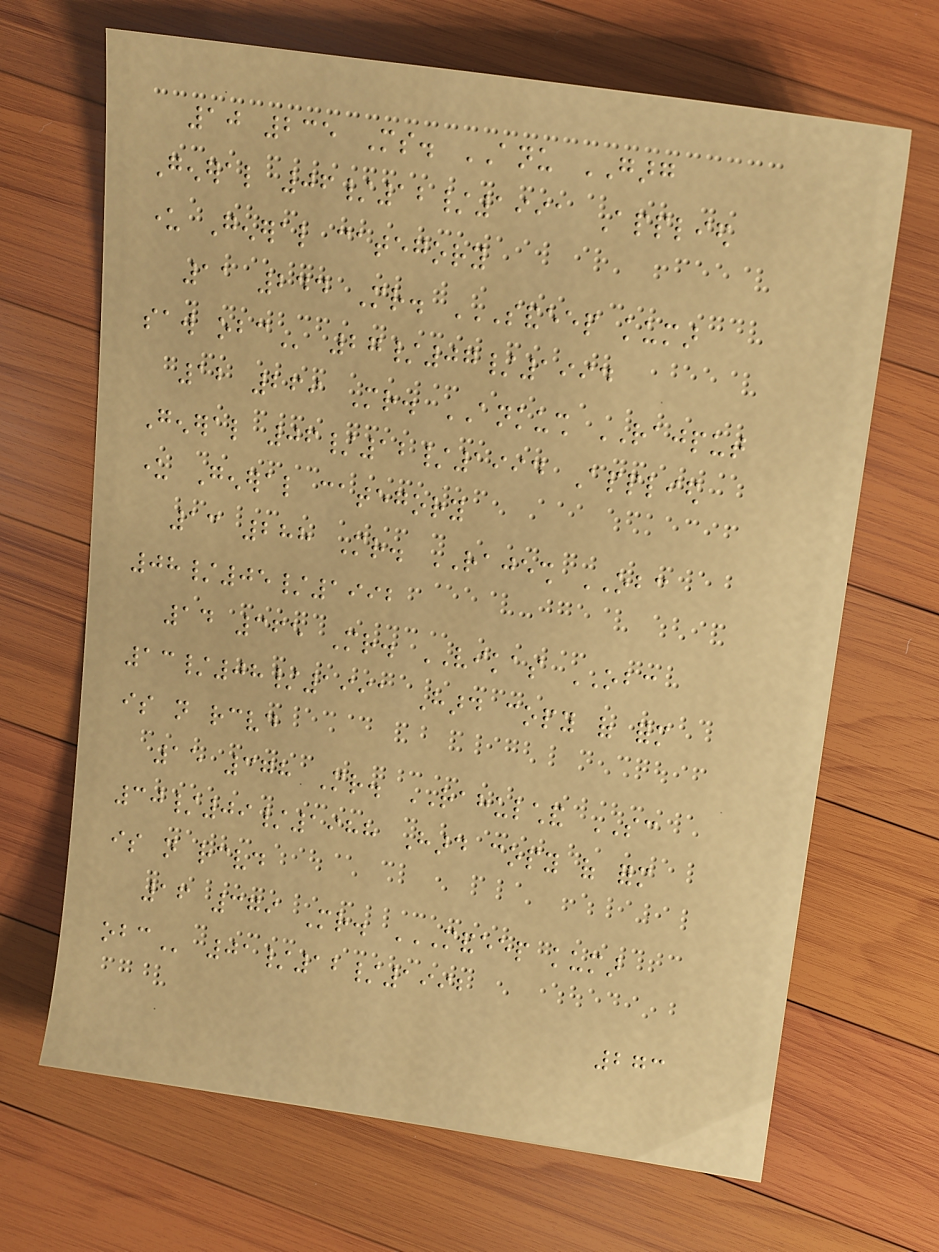10 235 Ms. ANU GARG
General 06/12/1991 Applied
under General category
11 244 Mr. SANDEEP KUMAR
SAW OBC 27/07/1994
12 269 Mr. ANKUSH RAJPUT
General 06/12/1994 Applied
under General category
13 288 Mr. RAJESH OBC
08/05/1992
14 365 Mr. VIKAS OBC
13/08/1991 Hard copy of form
is not received
15 378 Mr. RAHULCHAND SC
30/09/1988 Hard copy of form
is not received
16 379 Mr. MANDEEP KUMAR
OBC 01/12/1992
273
